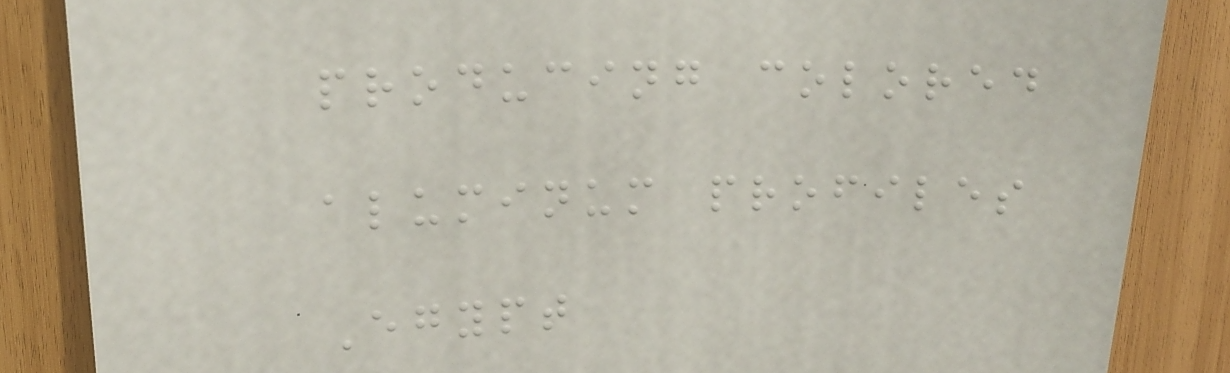producing colored
aluminum profiles
Egypt
